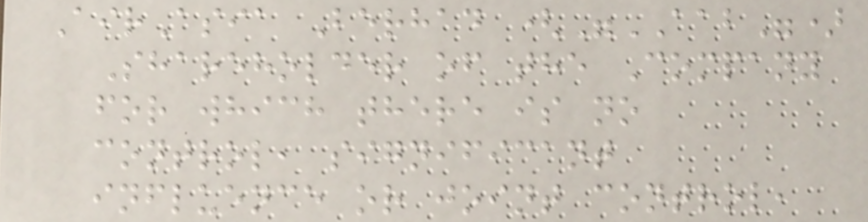AirAsia Berhad ("AAB")
Shareholder of the Company
for which there is no
control, significant
influence or joint control,
